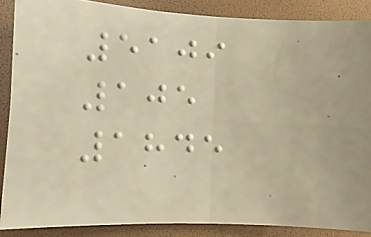5109
105
1845
